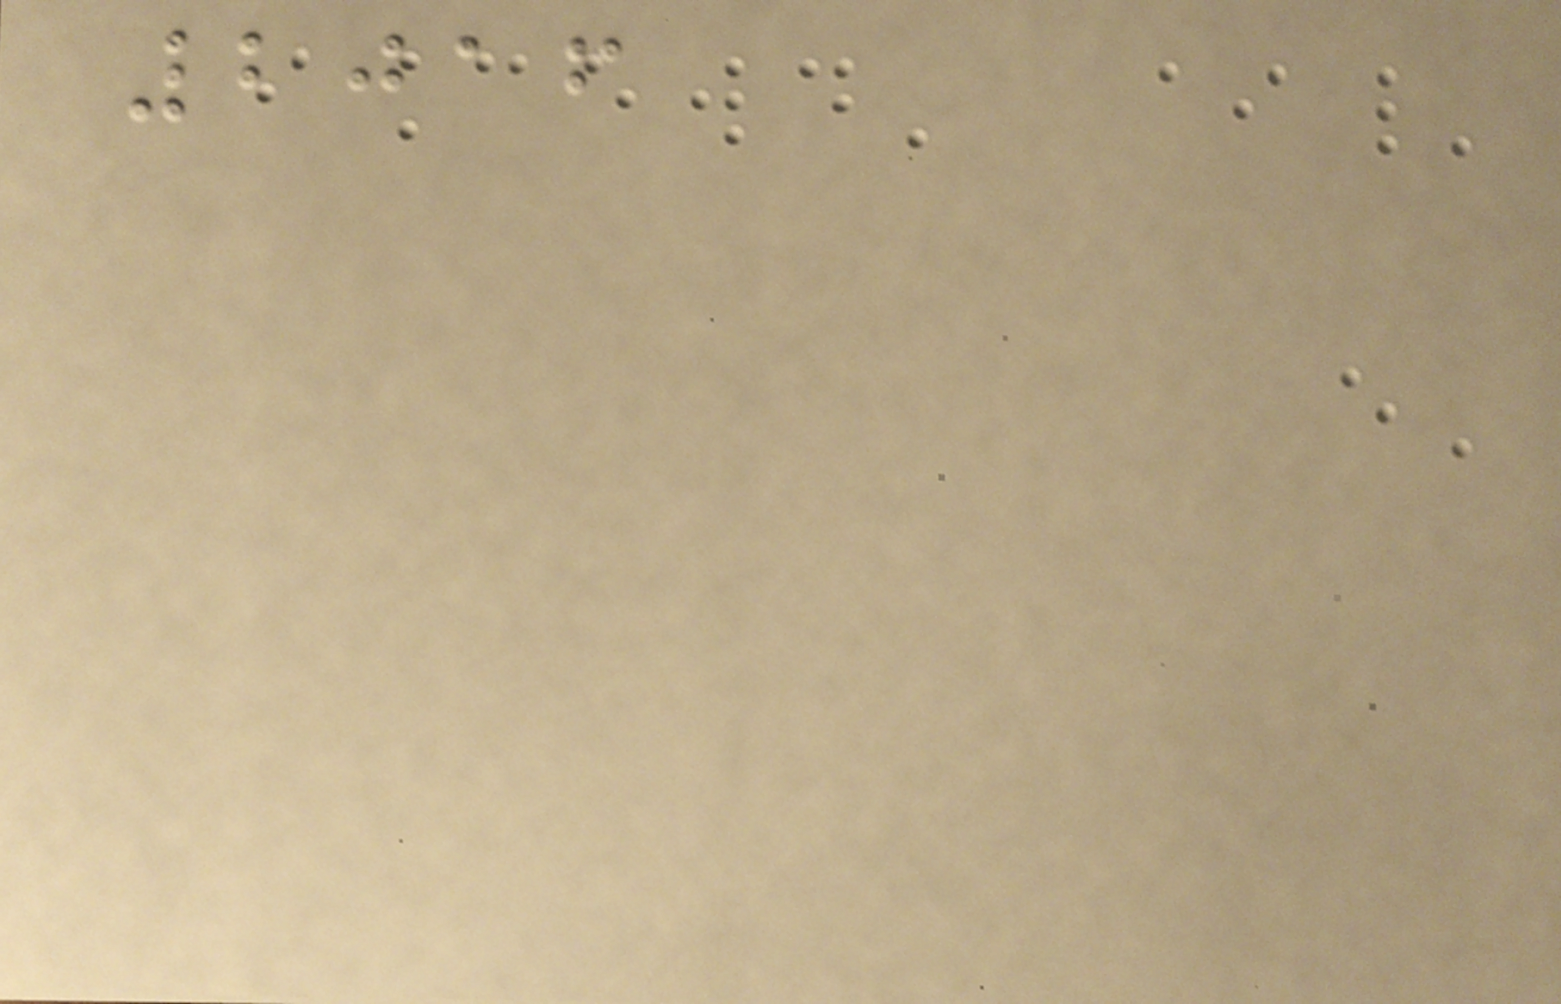2016
